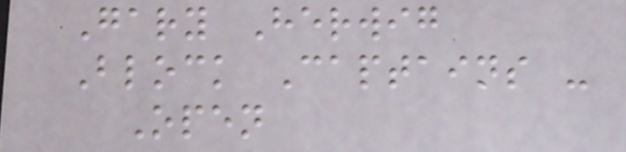Gary Herwig
Block Captains -
Open
